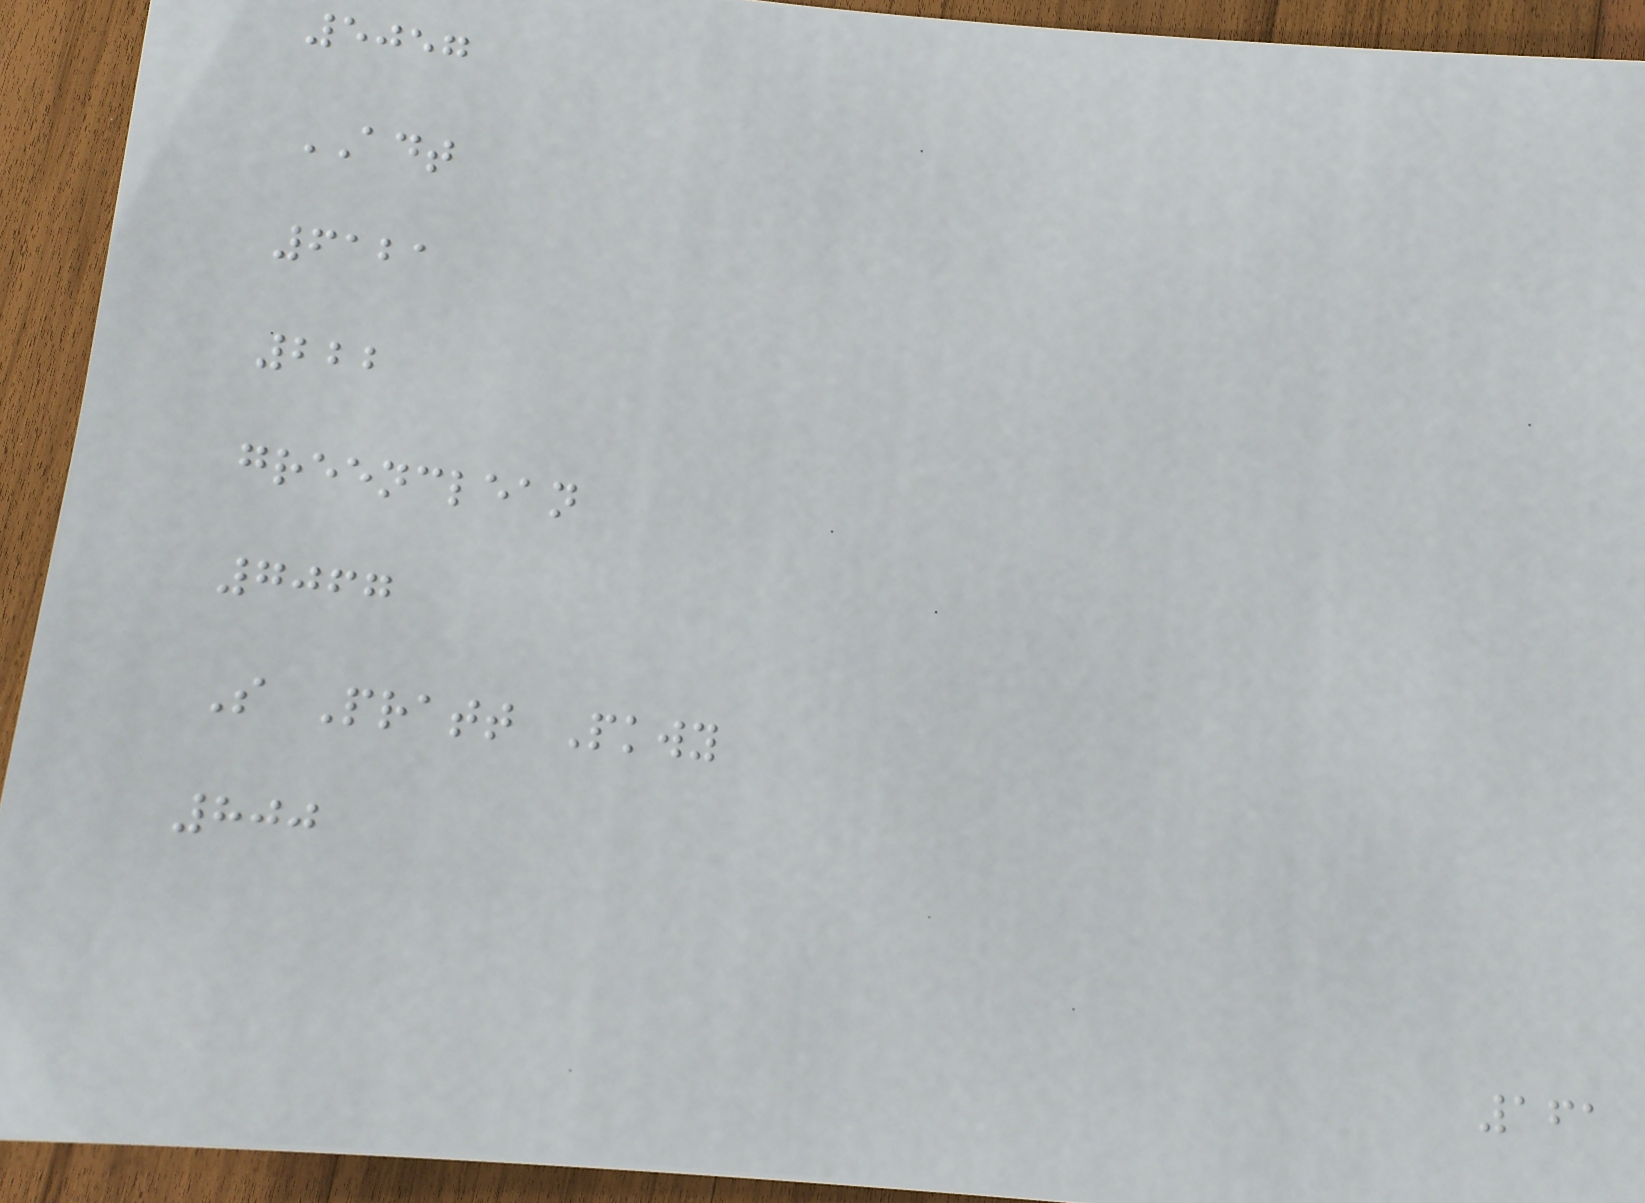5057
ADT
6121
222
greenclean
7067
S Pratt Pkwy
800
161
